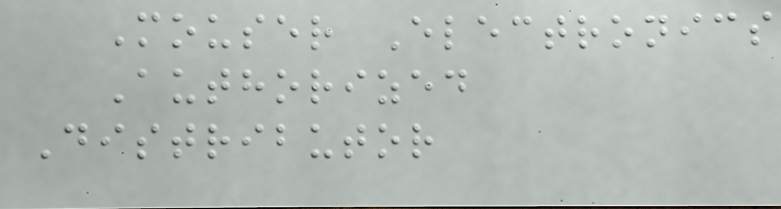Mouser Electronics
Authorized
Distributor
